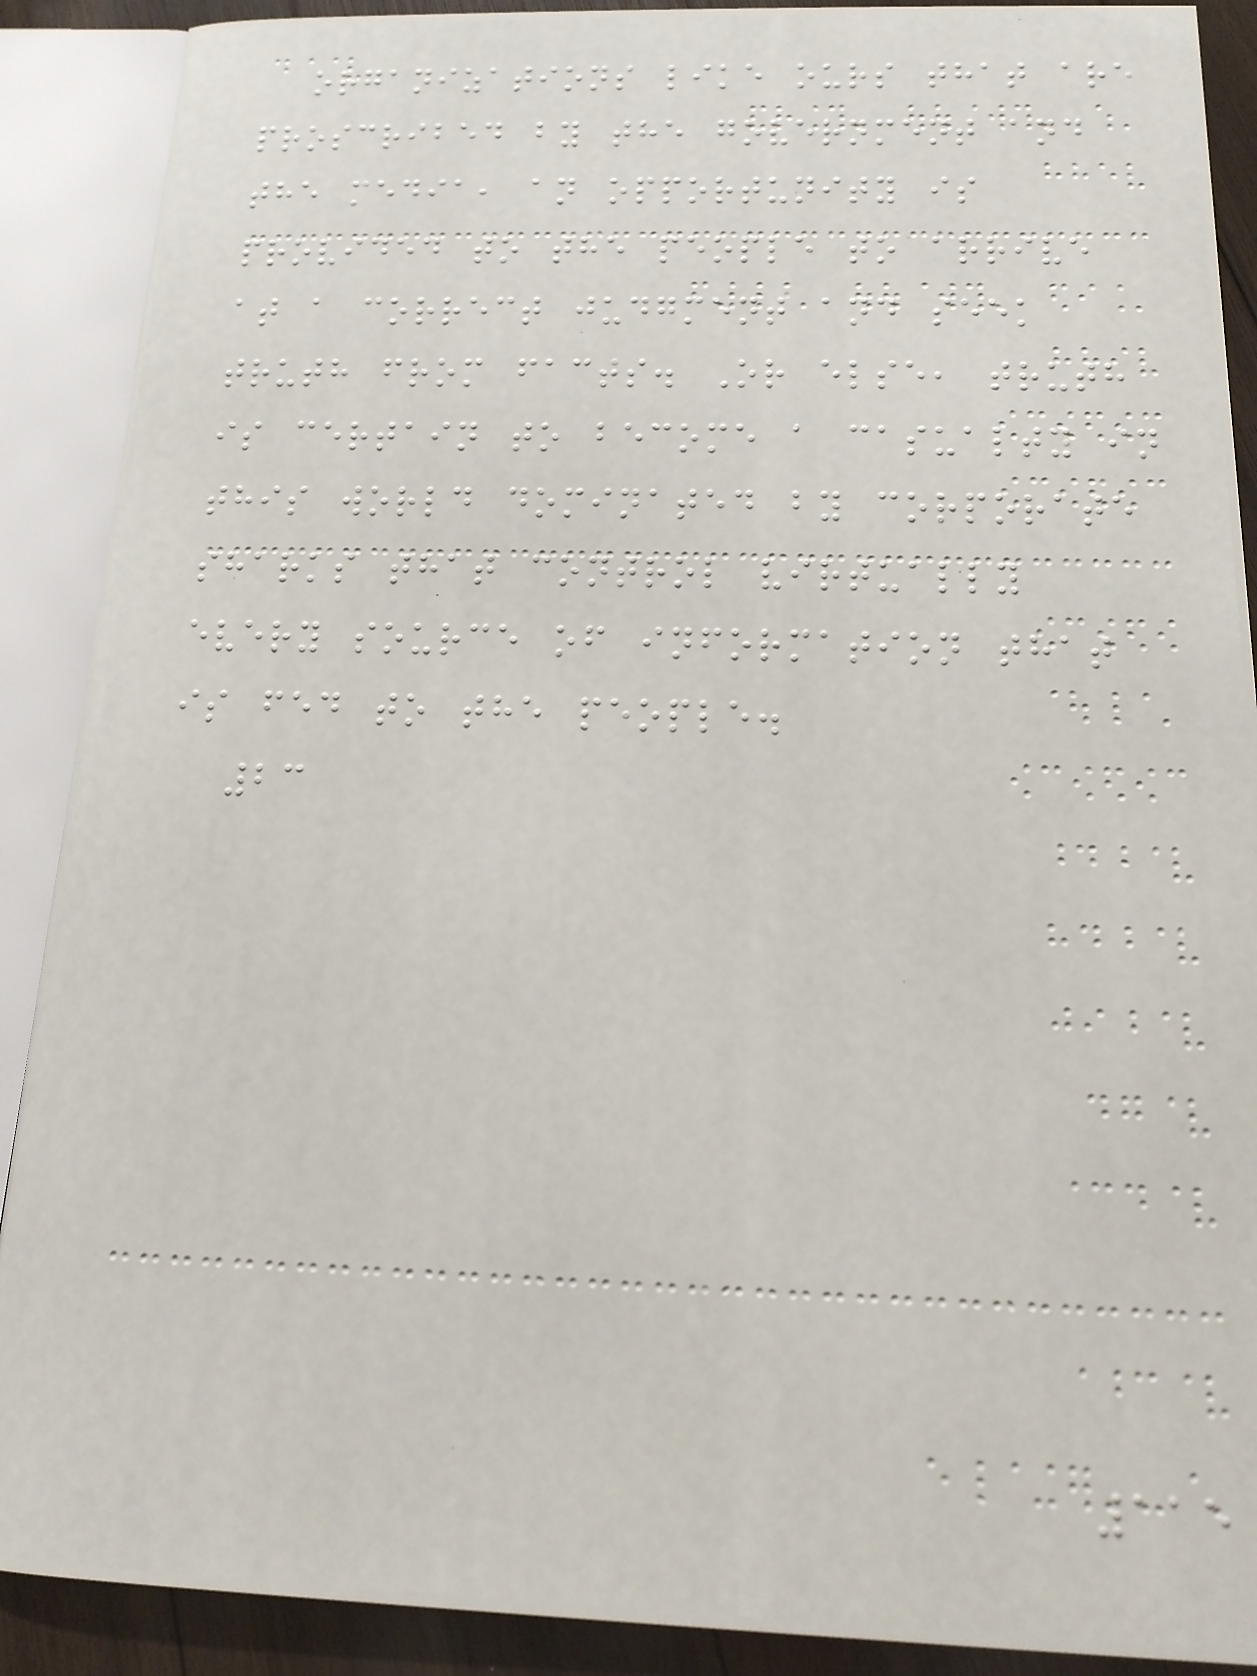organizations like ours that are
proscribed by the government and
the media, an opportunity is
provided to the people to arrive
at a correct judgment and seek
truth from facts. Or else, truth
is certain to become a casualty in
this world dominated by corporate
sharks that control virtually
every source of information that
is fed to the people.
23
115
